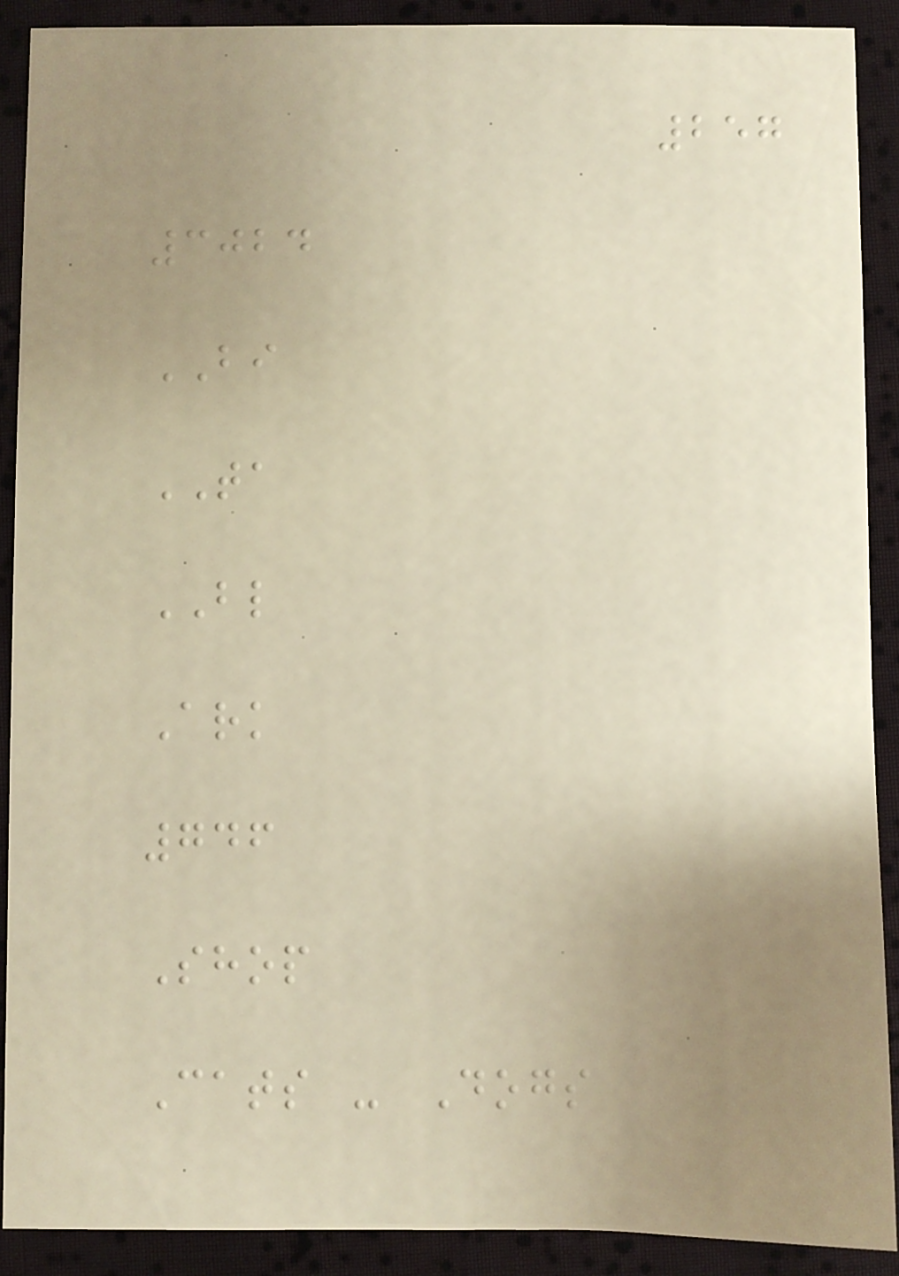257
3024
BI
TA
BL
Ark
746
Shop
Cats - Dogs
